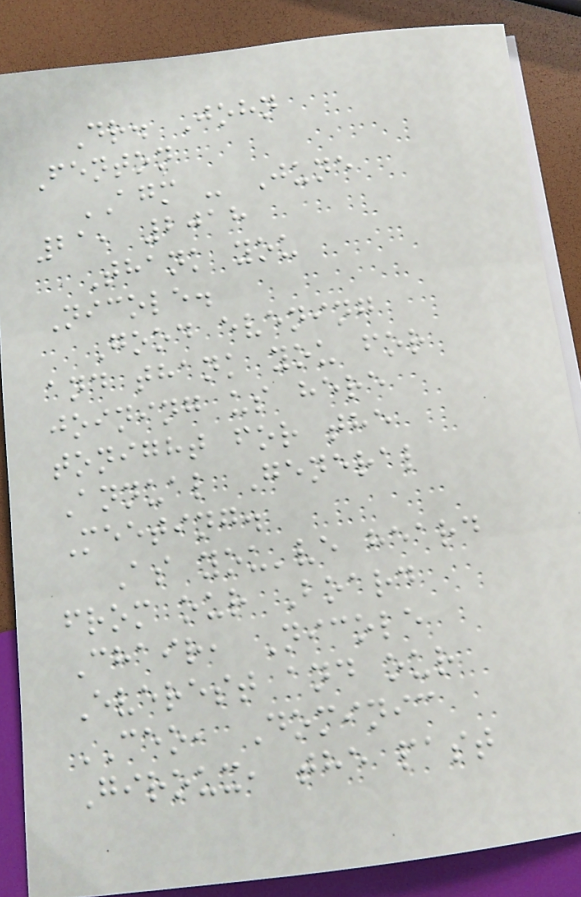Dr. John
Fenton
AGM - June
21, 2018
Thank you
Nicole.
Good evening
and thank you for
joining us here
tonight for the
Annual General
Meeting.
As you've heard
from our Board
Chair, Nicole
Everest and our
CEO, Dominic
Giroux, the past
